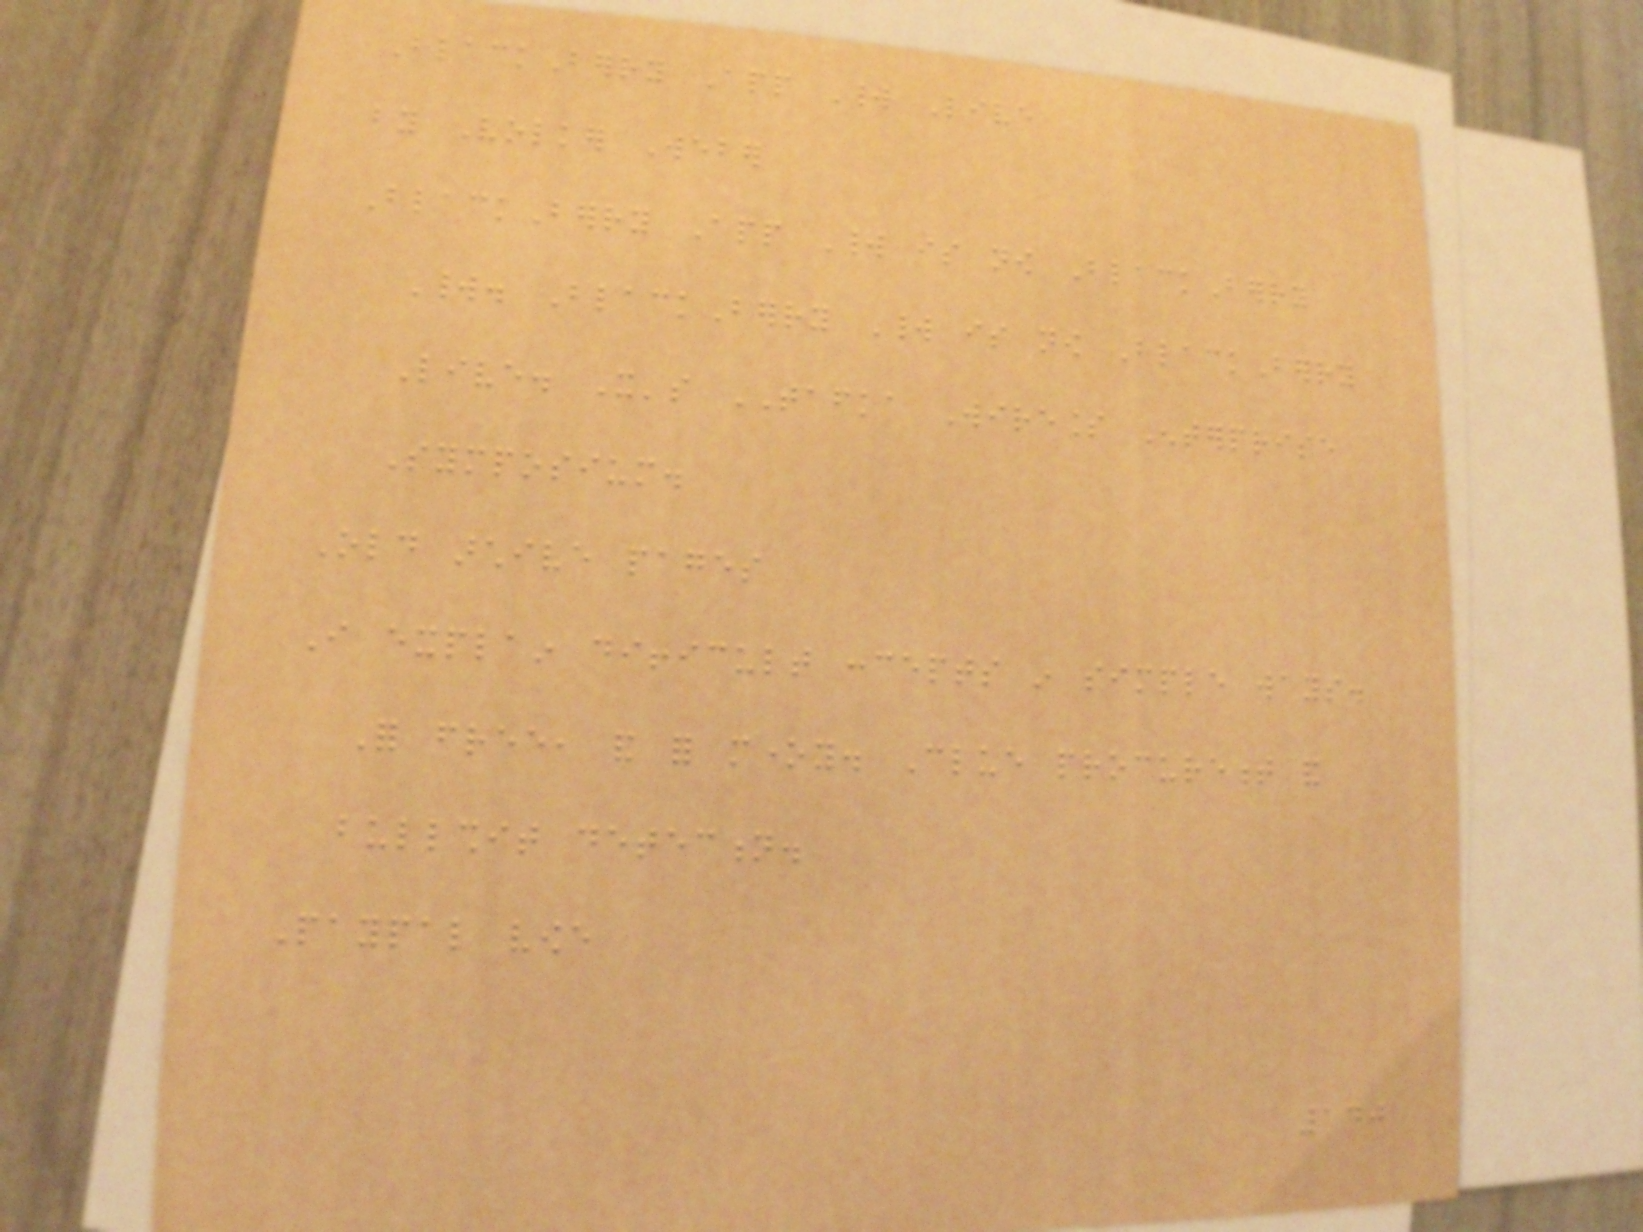BlackBerry App World Live
by Volker Weber
BlackBerry App World is now BlackBerry
World. BlackBerry World is now BlackBerry
Live. It's TAFKA Wireless Enterprise
Symposium.
Old archive pages
I explain difficult concepts in simple ways.
For free, and for money. Clue procurement and
bullshit detection.
Paypal vowe
140
